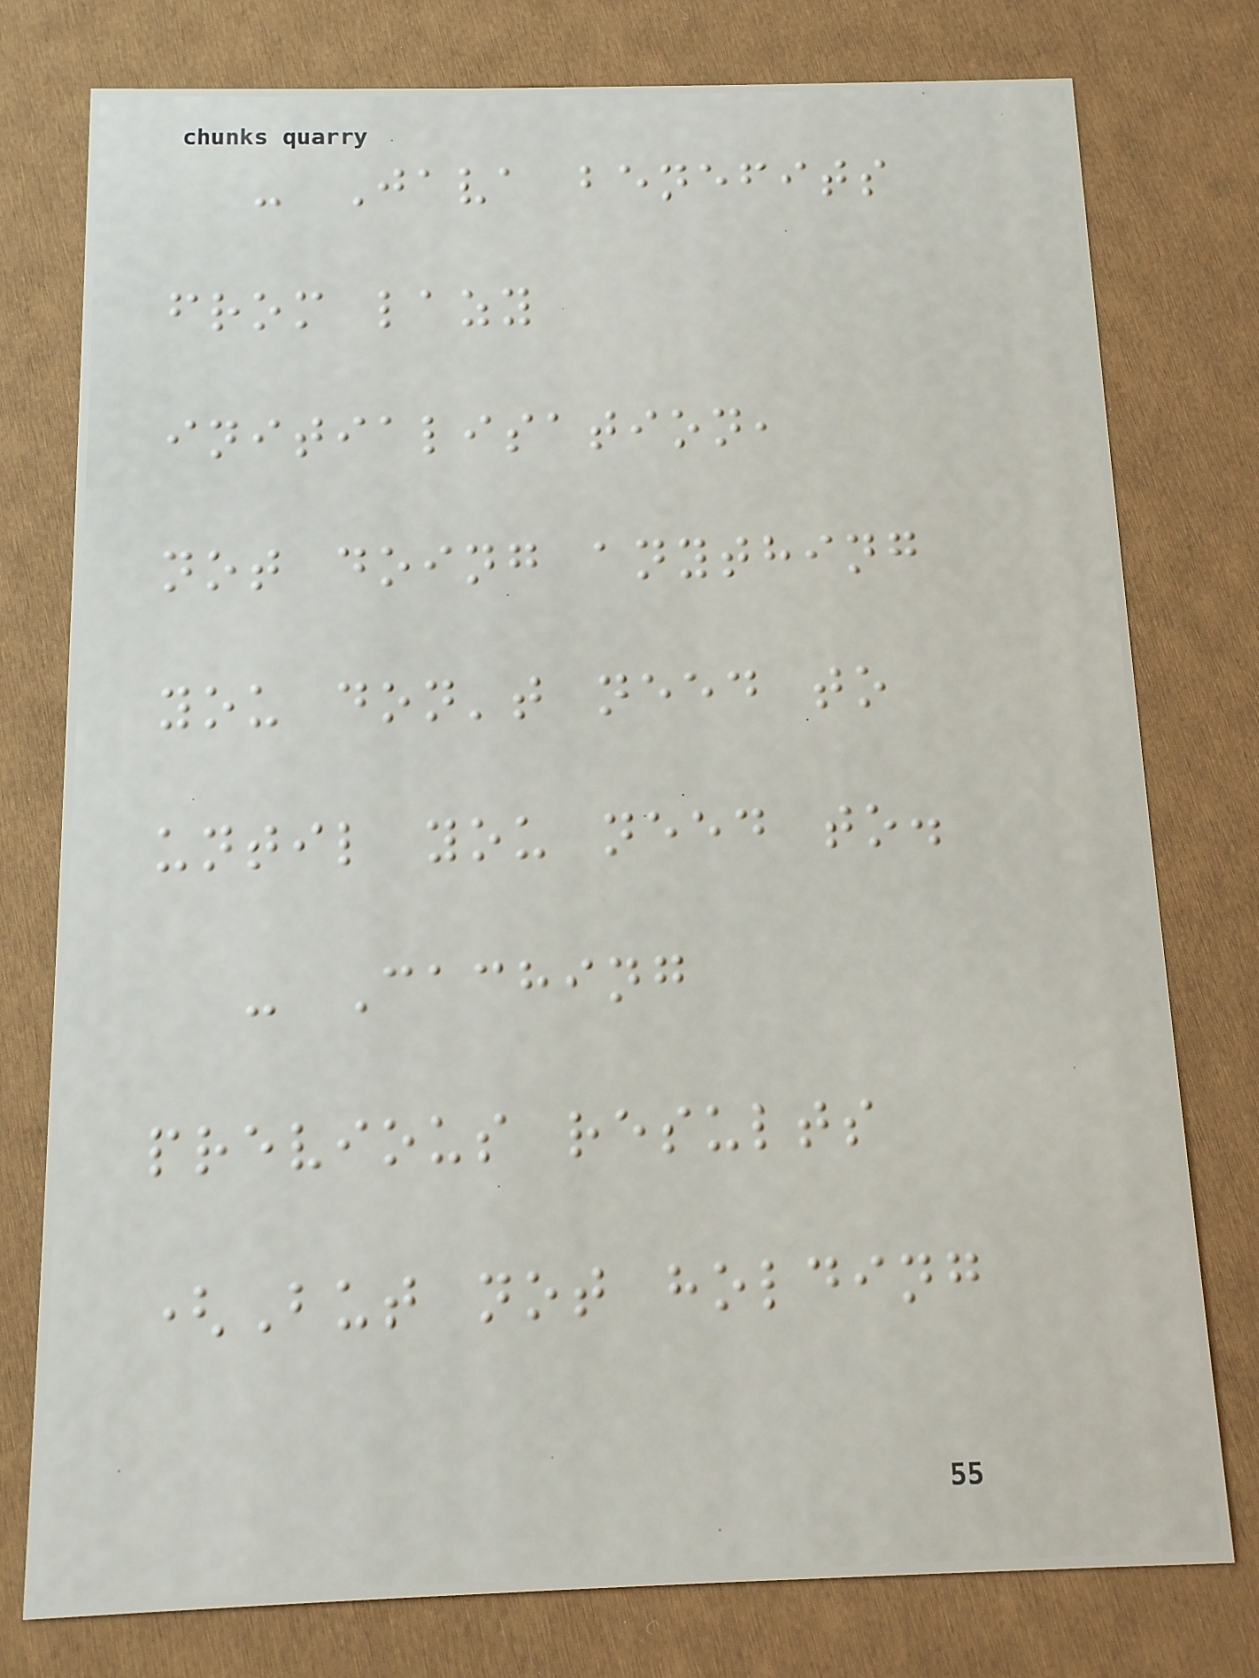- Java benefits
from lazy
initialisation,
not doing anything
you don't need to
until you need to.
- Caching
previous results
(But not holding
